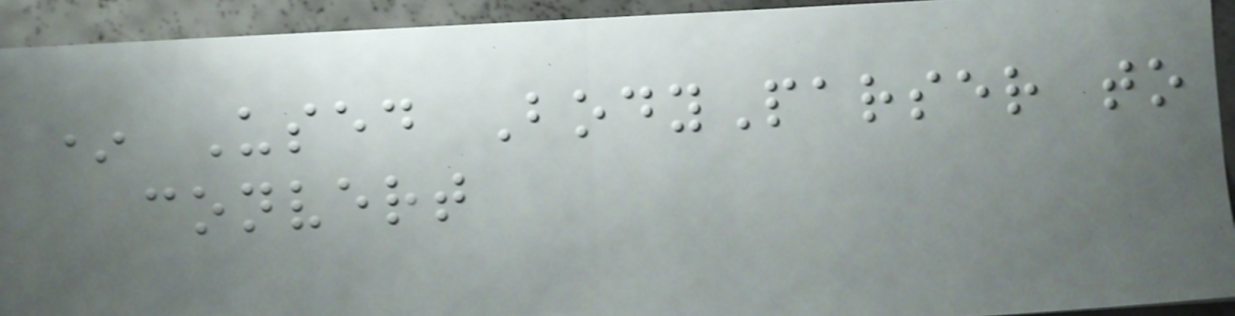* Used BodyParser to
convert
